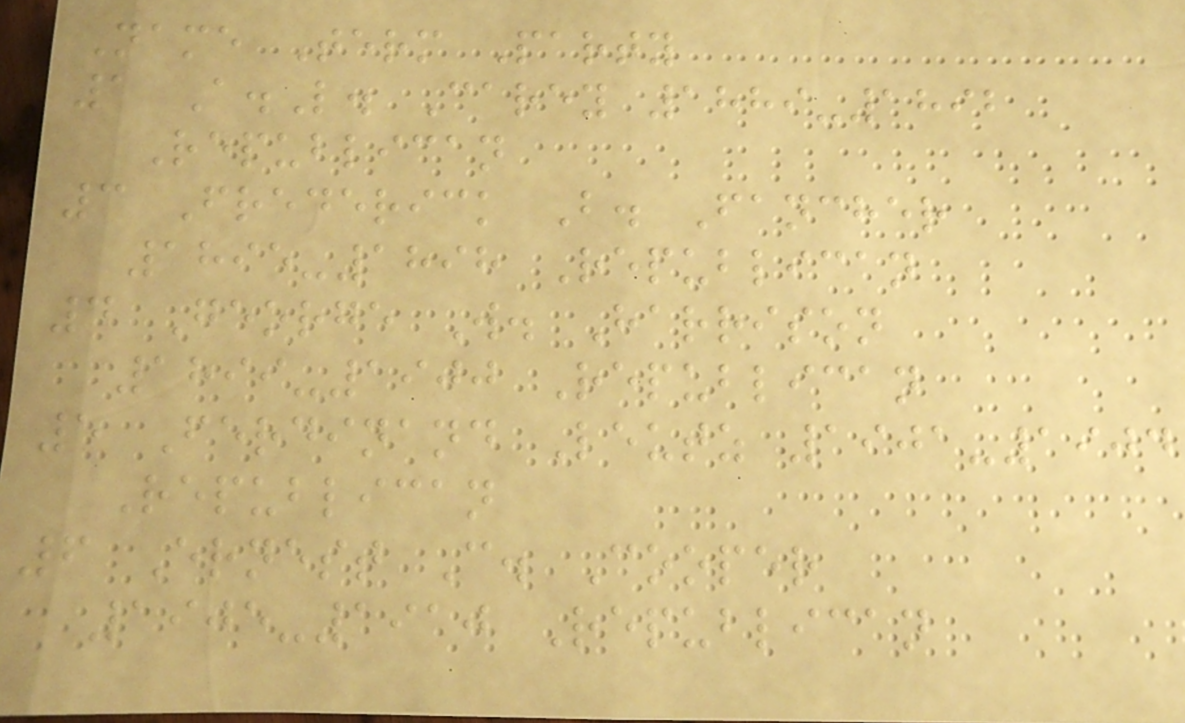Name Term Party
1 A.L. Carey 1889-1892
Republican
3 Frederick B. Fancher
1895-1898 Republican
4 George W. Harrison
1899-1900 Republican
5 Ferdinand Leutz 1901-1904
Republican
6 Ernest C. Cooper
1905-1910 Republican
